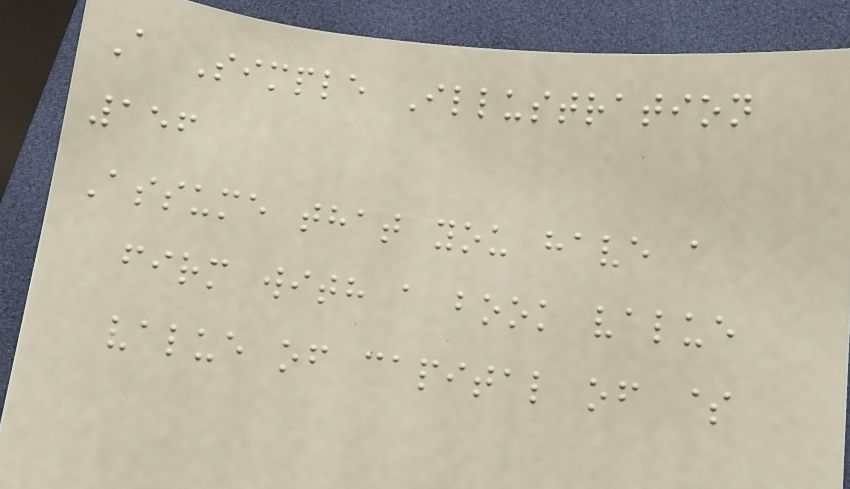A Simple Illustration
156
Assume that you have a
firm with a book value
value of capital of $
